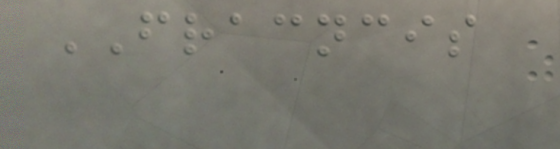FRACNCIS
